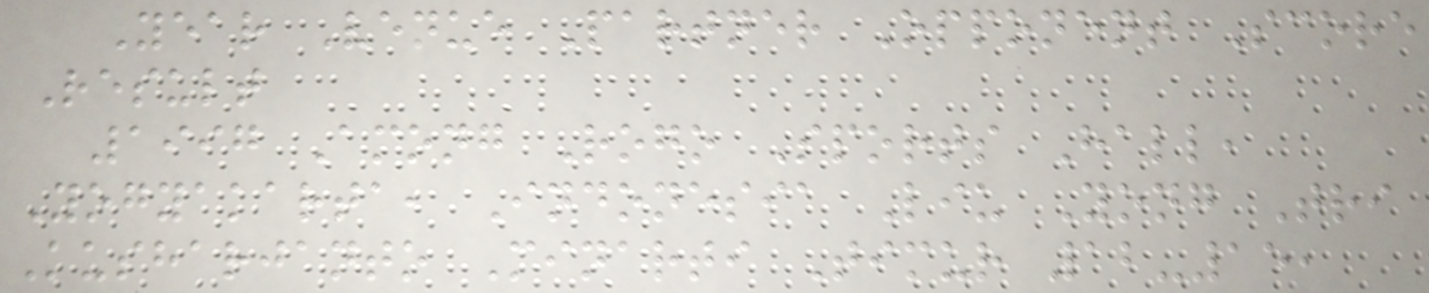Year Venue Partner Opponent Score
Result
1997 Among Rogo Sports Hall,
Yogyakarta, Indonesia Liu Yong Tri
Kusharjanto Minarti Timur 12-15,
